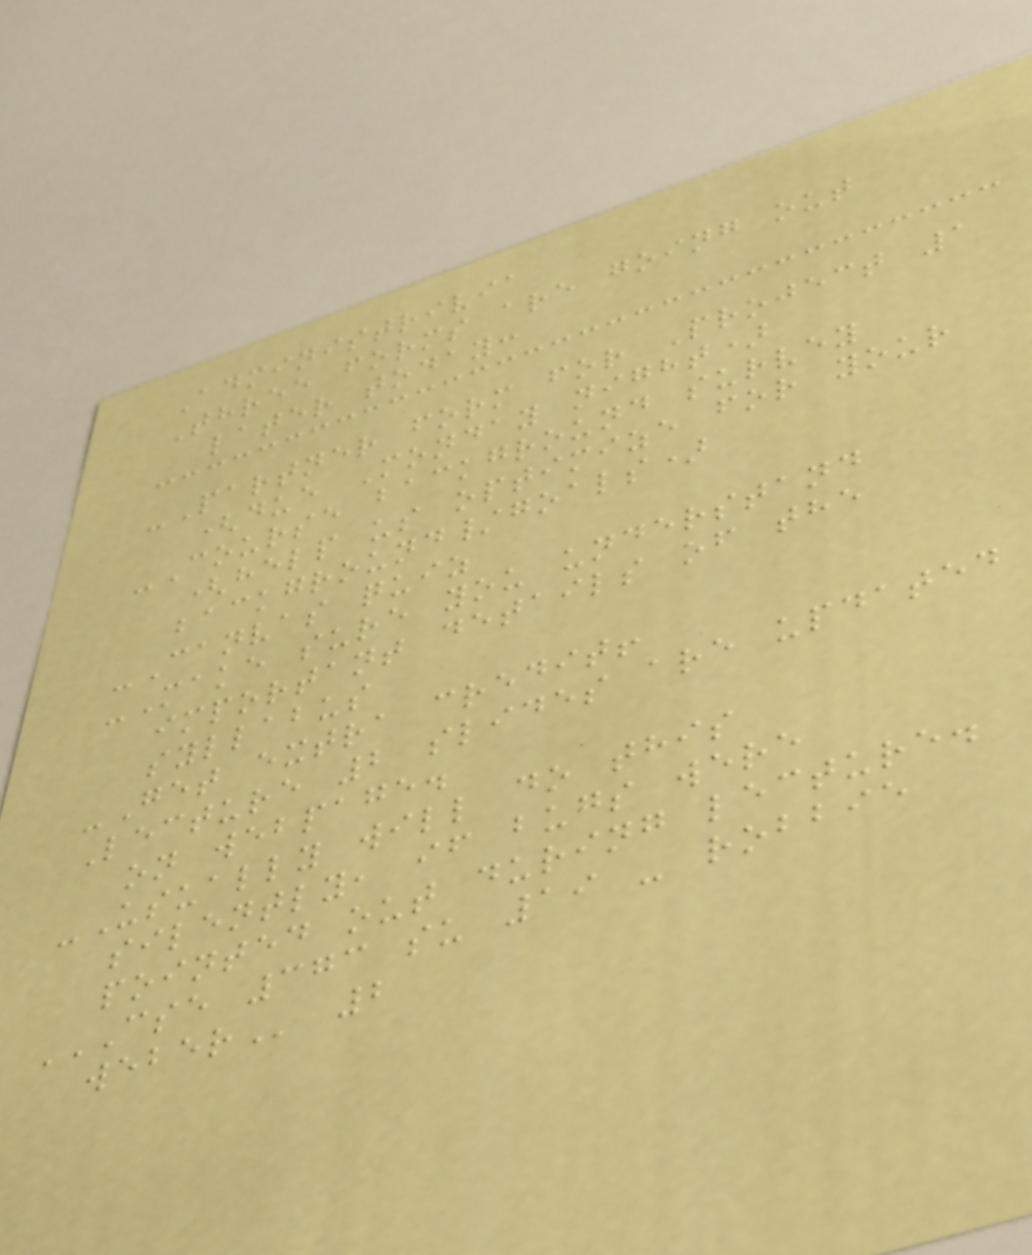Administrivia
Three forms are going out
later today:
-Partner form for Project 1
(due Monday night)
-Course background survey
(help us optimize for your
background/goals)
-Canvas quiz
-Make sure you understand
important details of the
syllabus
-Get extra credit!
Lecture 2 slides are updated
on webpage.
-Usually will do this
silently, if bugs were
pointed out during lecture.
CSE 373 SU 19 - ROBBIE
WEBER 2
